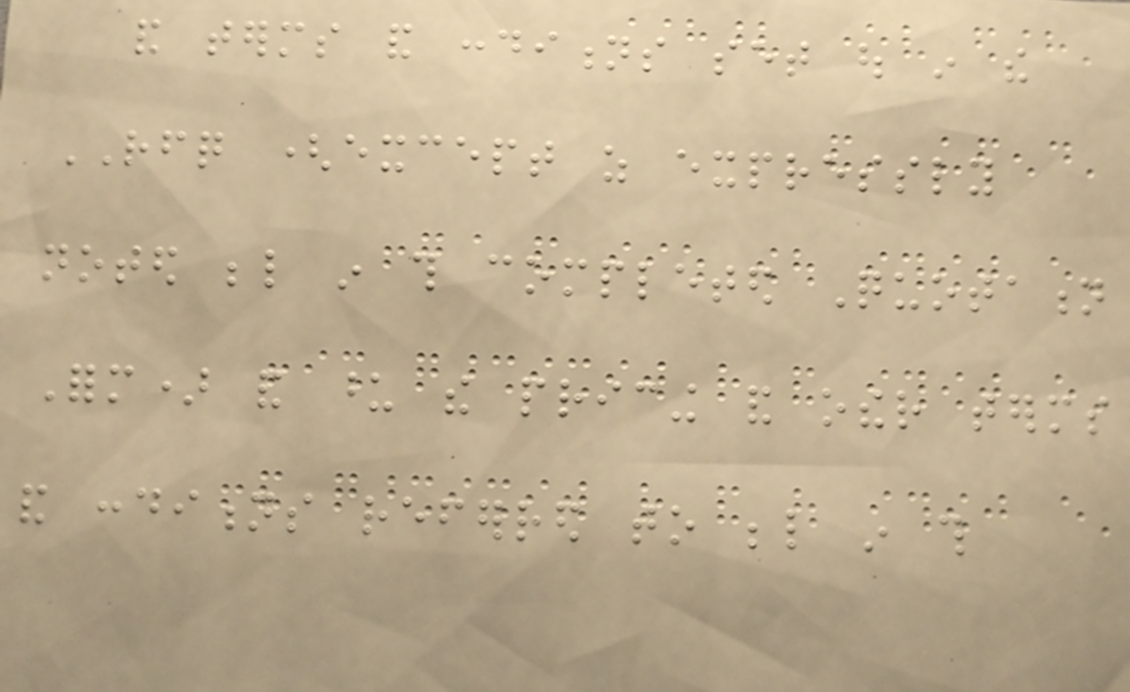and terms and conditions set out in the
RFQ (except as expressly
noted below in this completed Quotation
Form) and upon the pricing and other terms
and conditions referred to below in this
